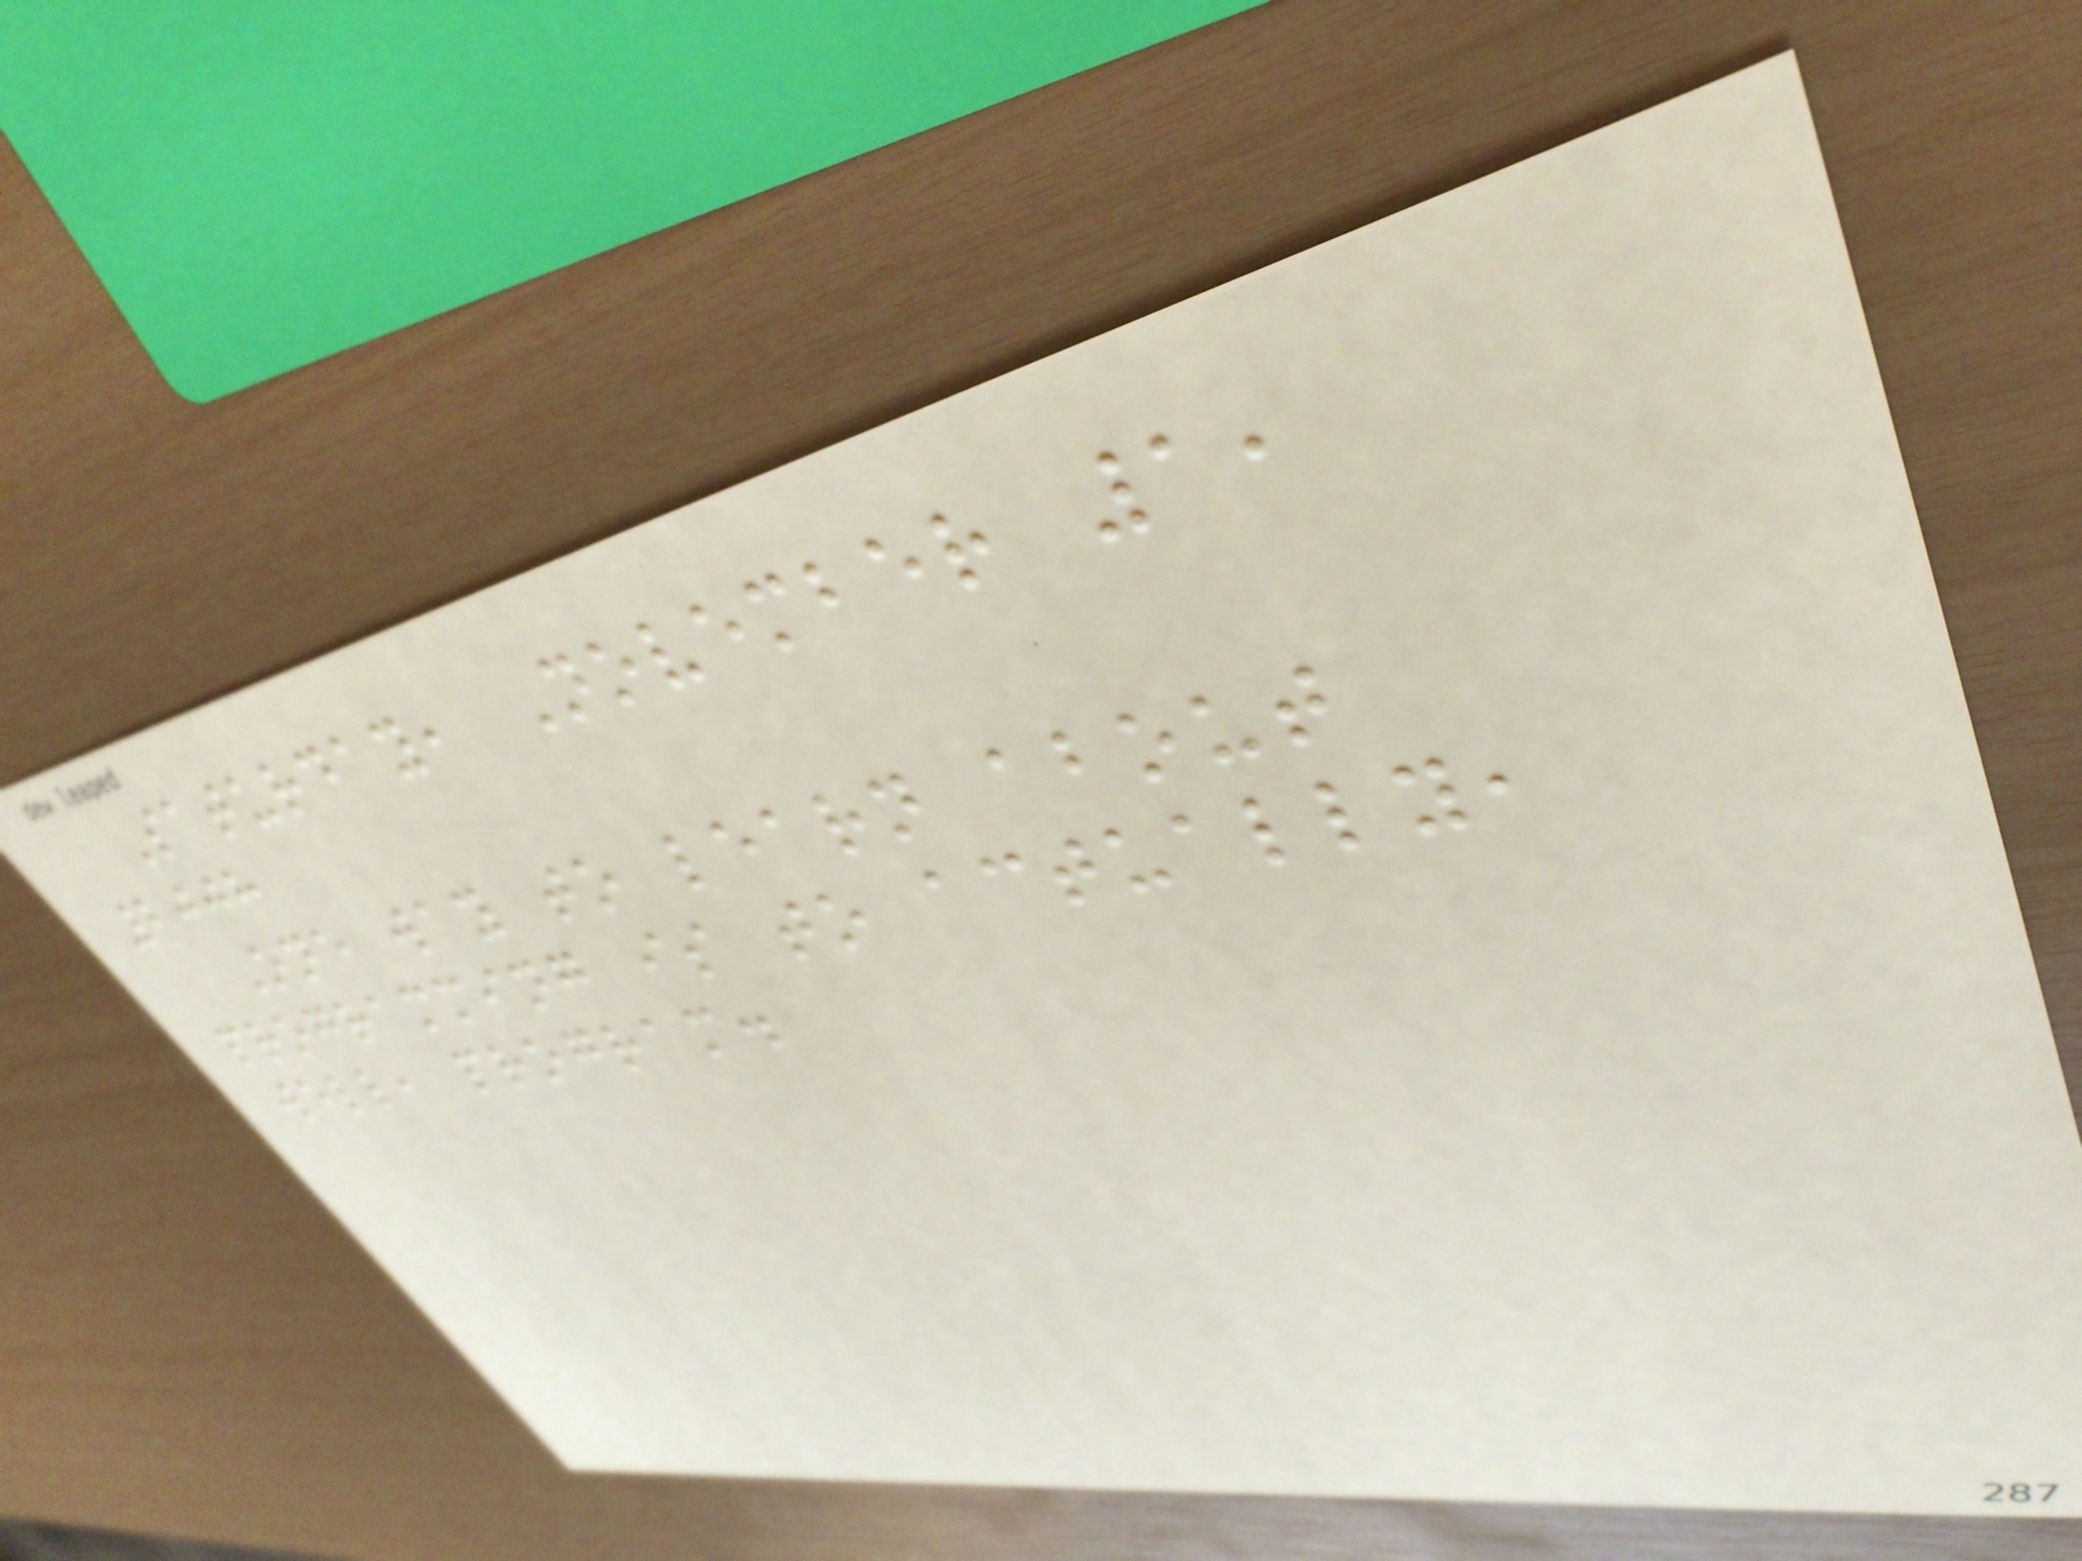Saturday, November 1,
2008
One way to learn about
programming is to actually,
well, program.
